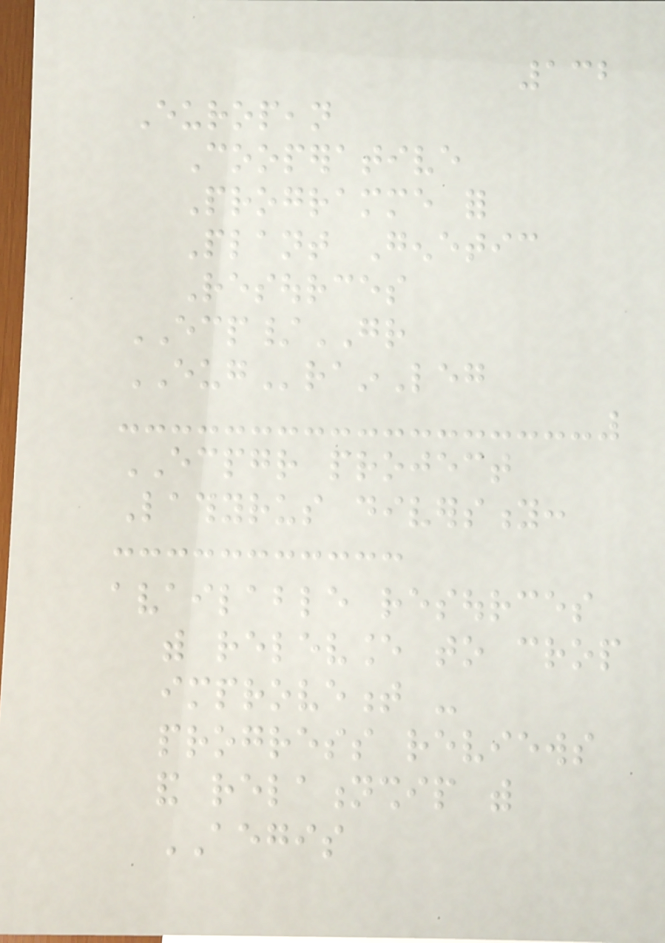132
European
Cooperative
Programme for
Plant Genetic
Resources
ECP/GR
EUGrainLeg
ECPGR project
Lathyrus diversity:
available resources
with relevance to crop
improvement -
progress reviews
and relationship with
AEGIS
